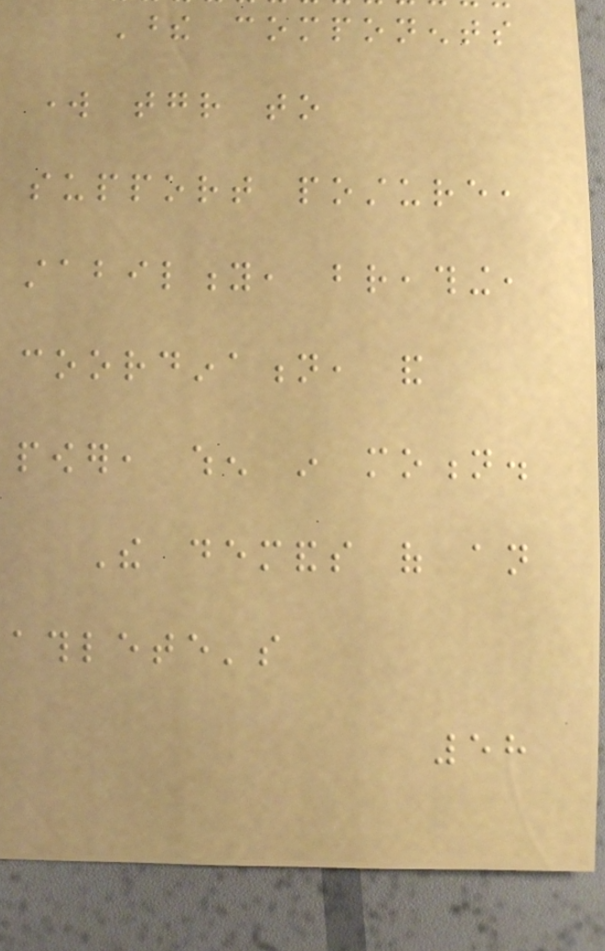These components
work together to
support posture,
stability, breathing,
coordination, and
power, when in motion.
The demands of an
athlete's
58
